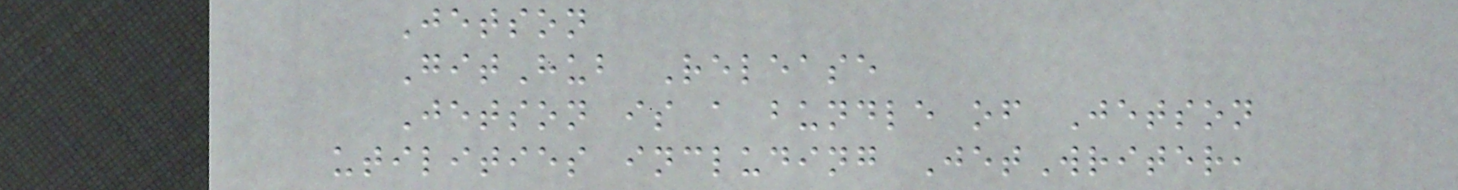Jetson
GitHub Release
Jetson is a bundle of Jetson
utilities including JetWriter,
